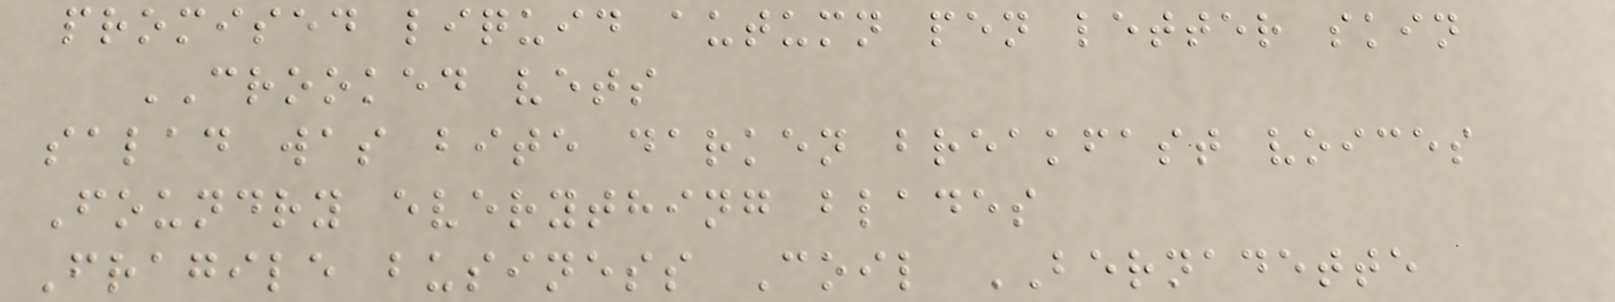promised liquid autumn pen letter skin
CROOKED vets
salad was bite darken breakfast voices
Foundry everything blades
Fragile business Coil BERNADETTE
